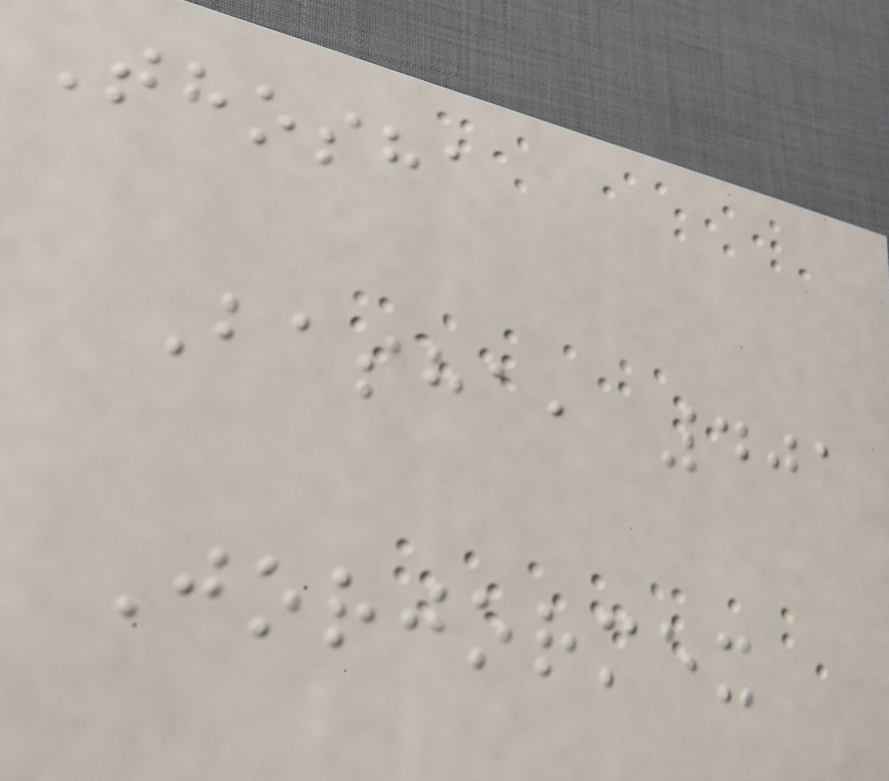Thosha
Basha, 401
Jorjormex
